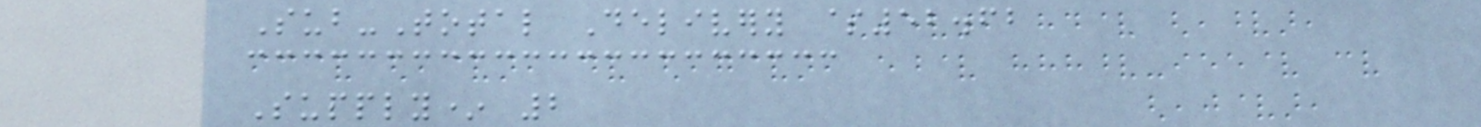Sub-Total Delivery $52.62
Supply* 2
